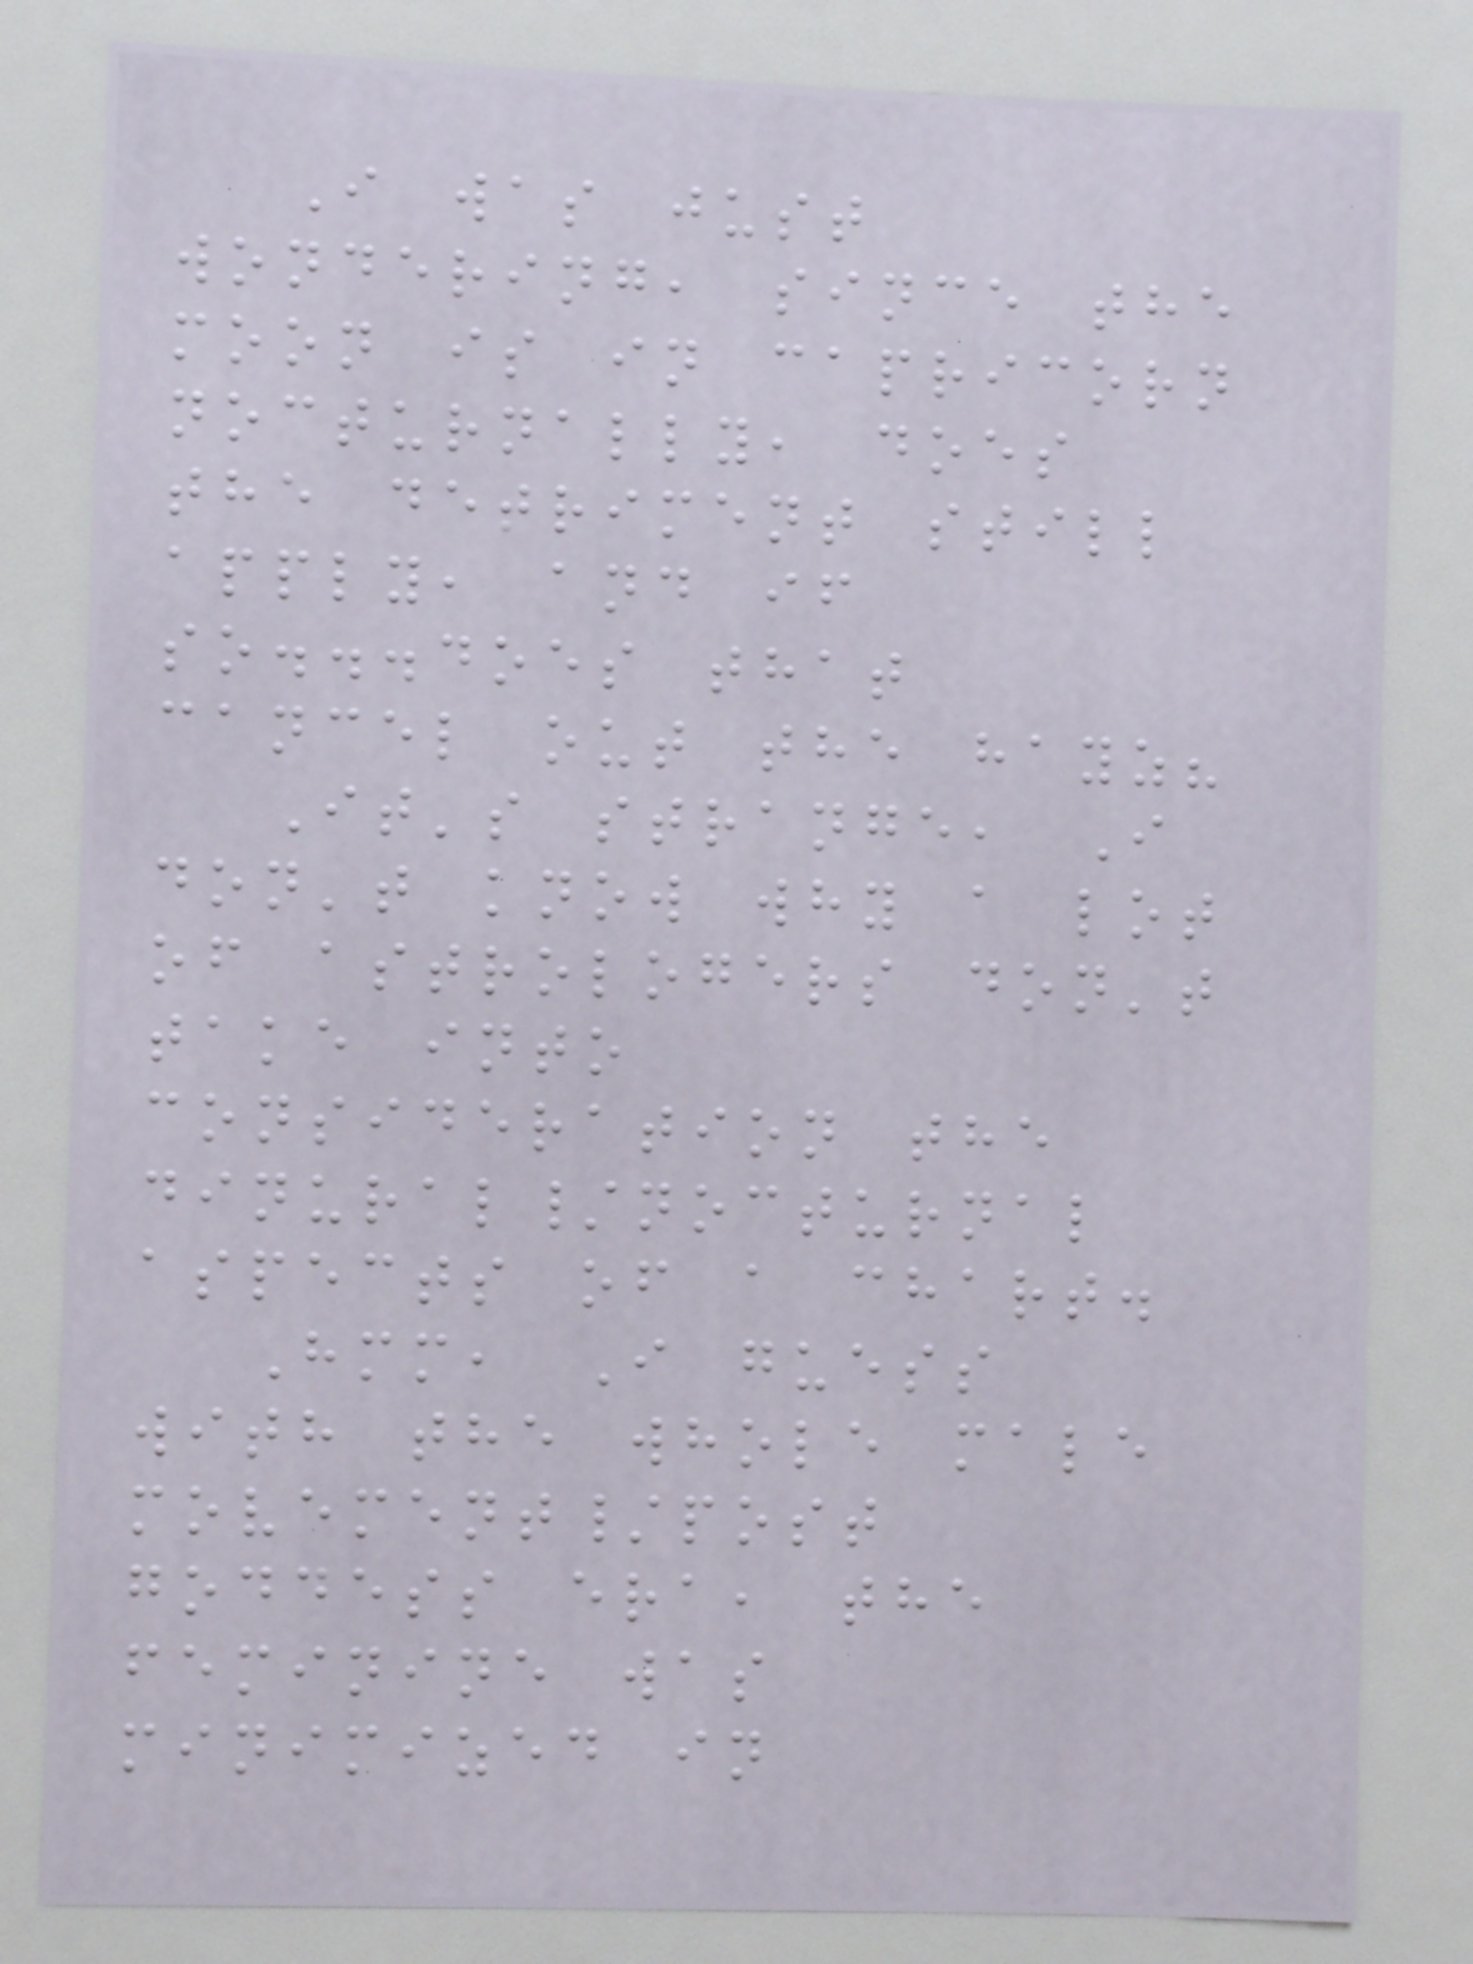I was just
wondering, since the
moon is in capricorn
nocturnally, does
the detriment still
apply, and if
so...does that
cancel out the hayz?
It's strange, I
don't know why a lot
of astrologers don't
take into
consideration the
dinural/nocturnal
aspects of a chart.
Hmm, I guess
with the whole male
movement/post
goddess era, the
feminine was
minimized in
